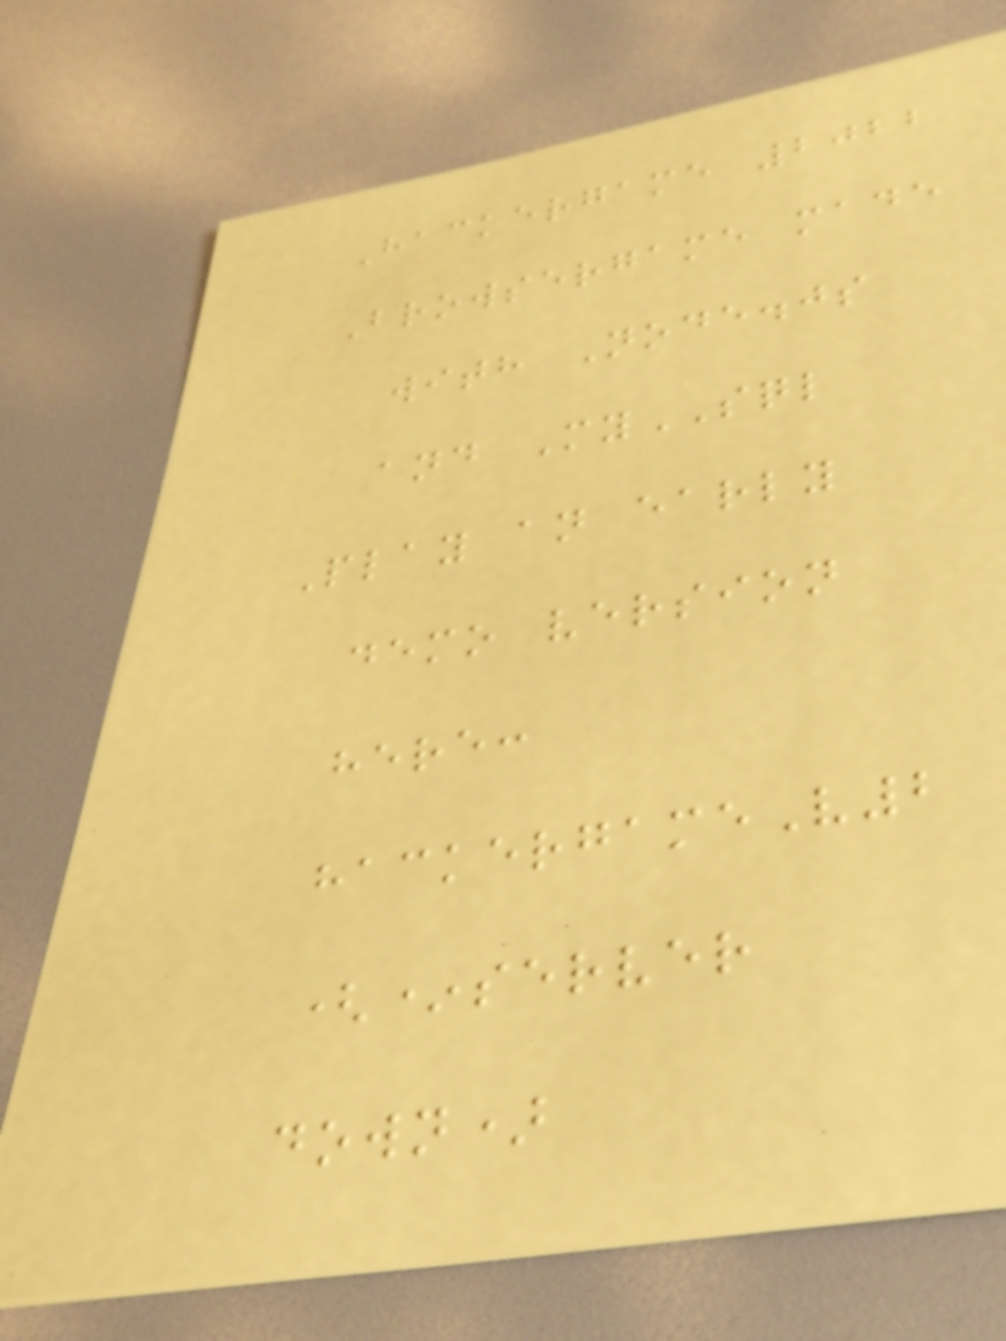Hackergame 2022
Browsergame made
with Node.js
and MySQL
Play an early
demo version
here:
hackergameV2
(*server
down)
